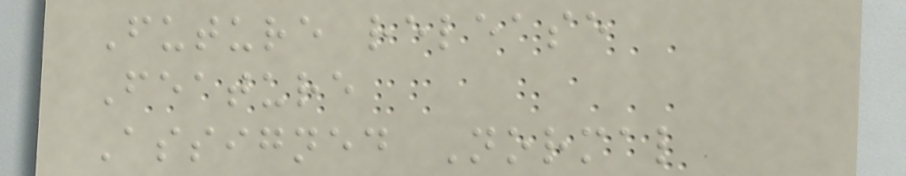Future release
Feature
Assigned Normal
